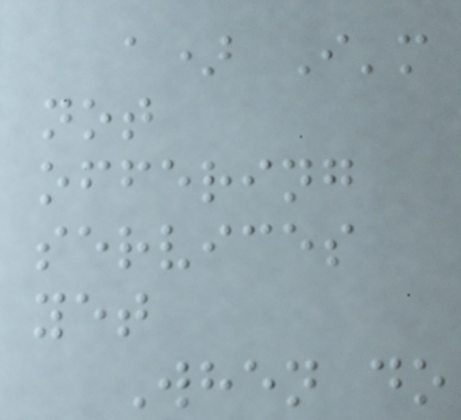a) I'm
not
offering
services
yet
When do
